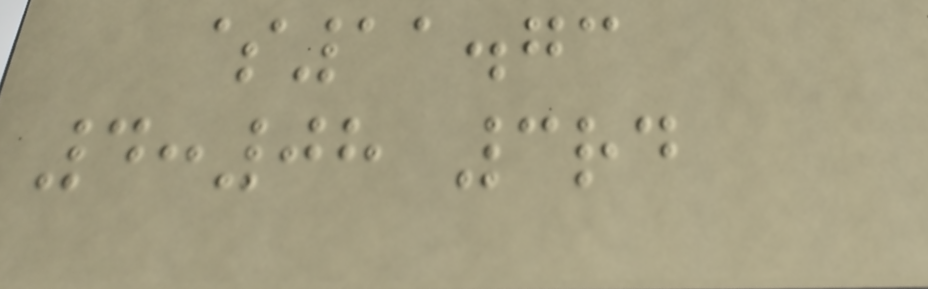$11.73
4:08 3rd
